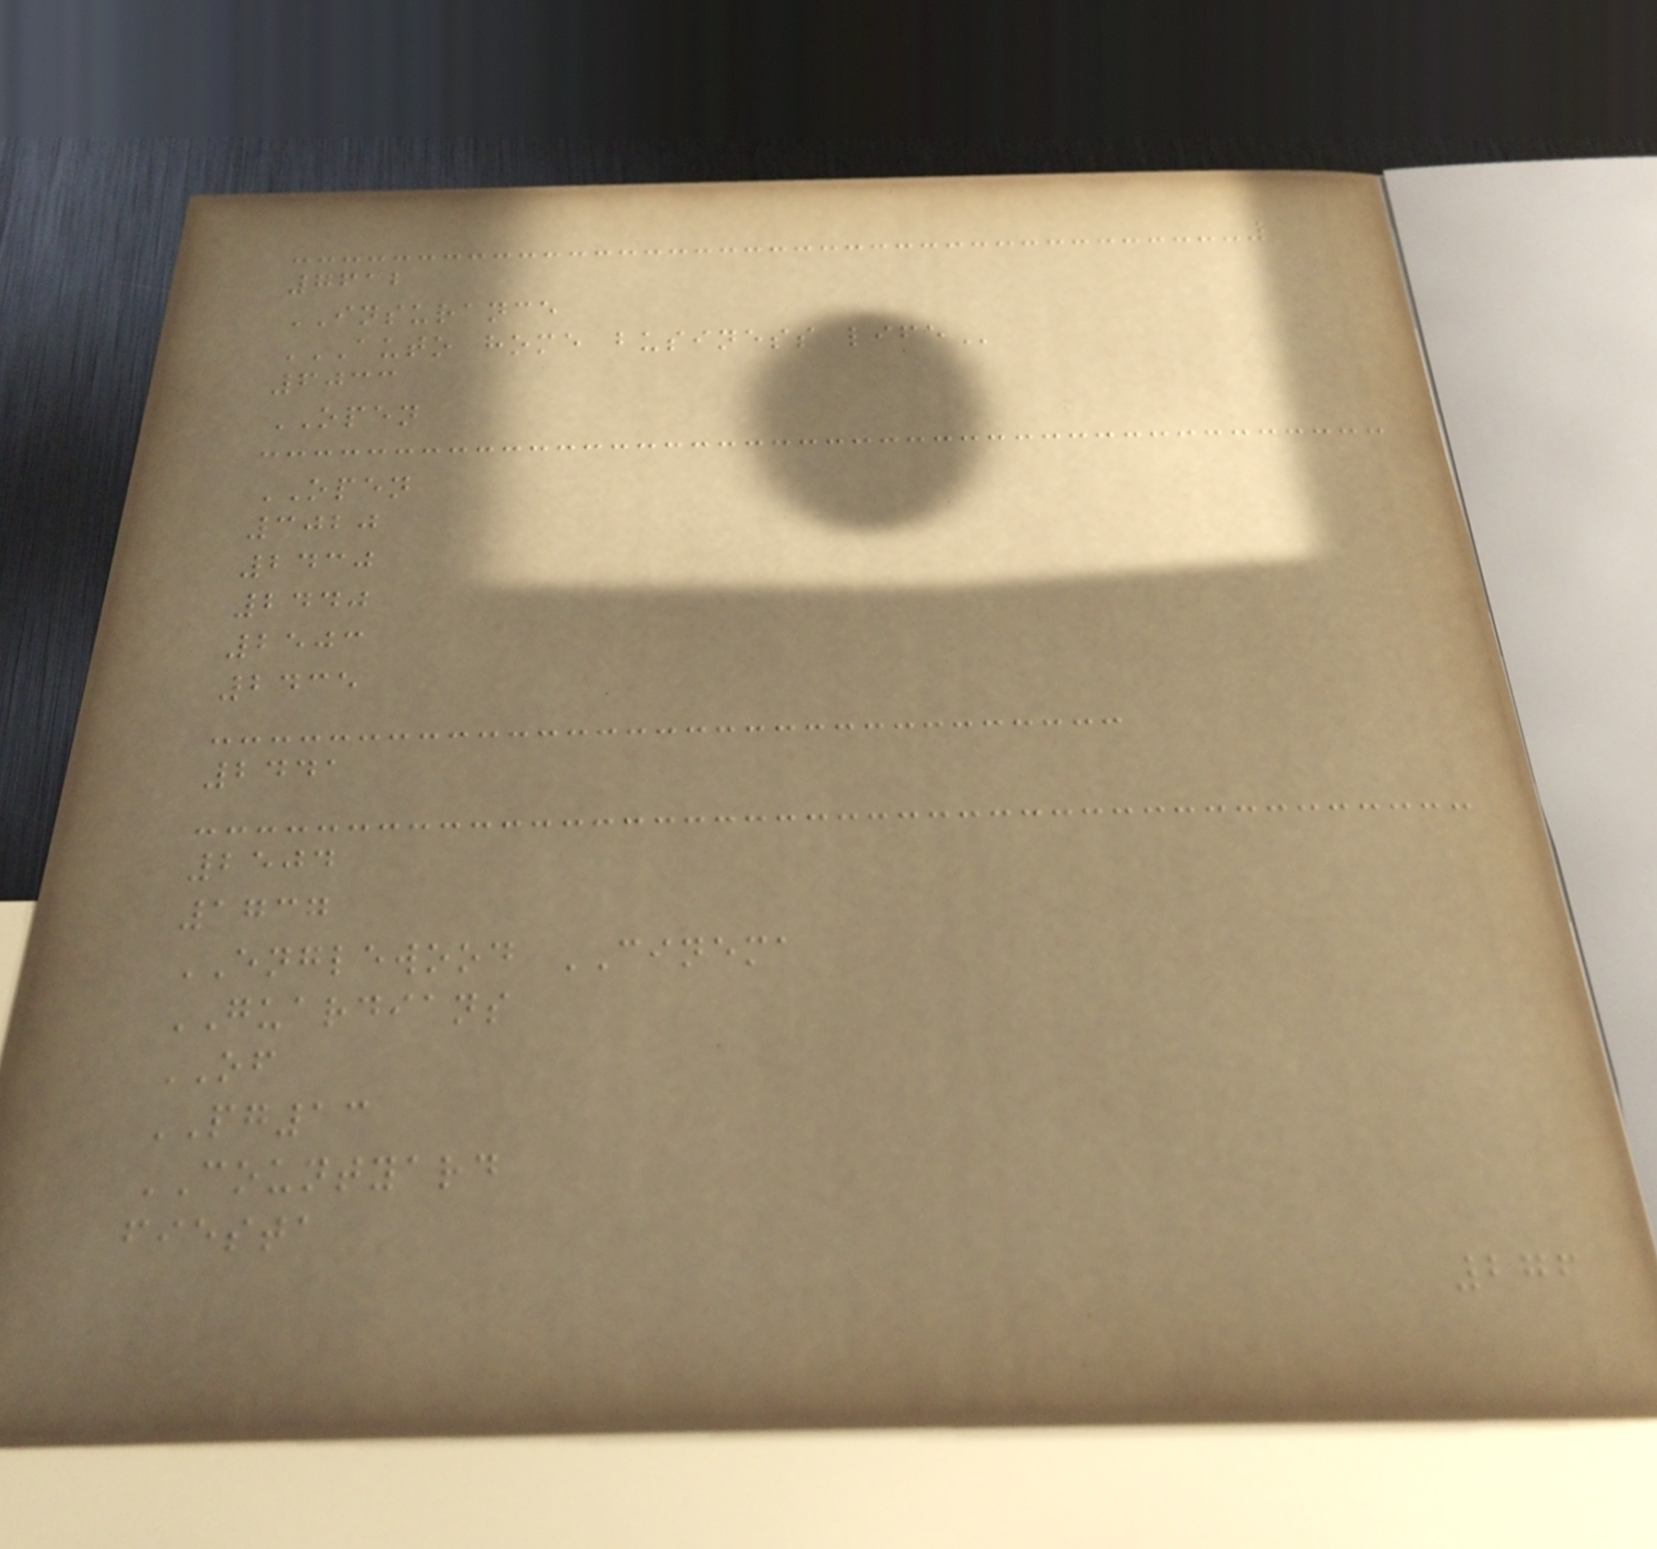7612
INSURANCE
AUTO HOME BUSINESS LIFE
6033
OPEN
OPEN
3020
2430
2440
2503
2435
2441
2504
1737
ENGLEWOOD CINEMA
GUARDIANS
OF
PG13
COUNTYARD
fiesta
276
